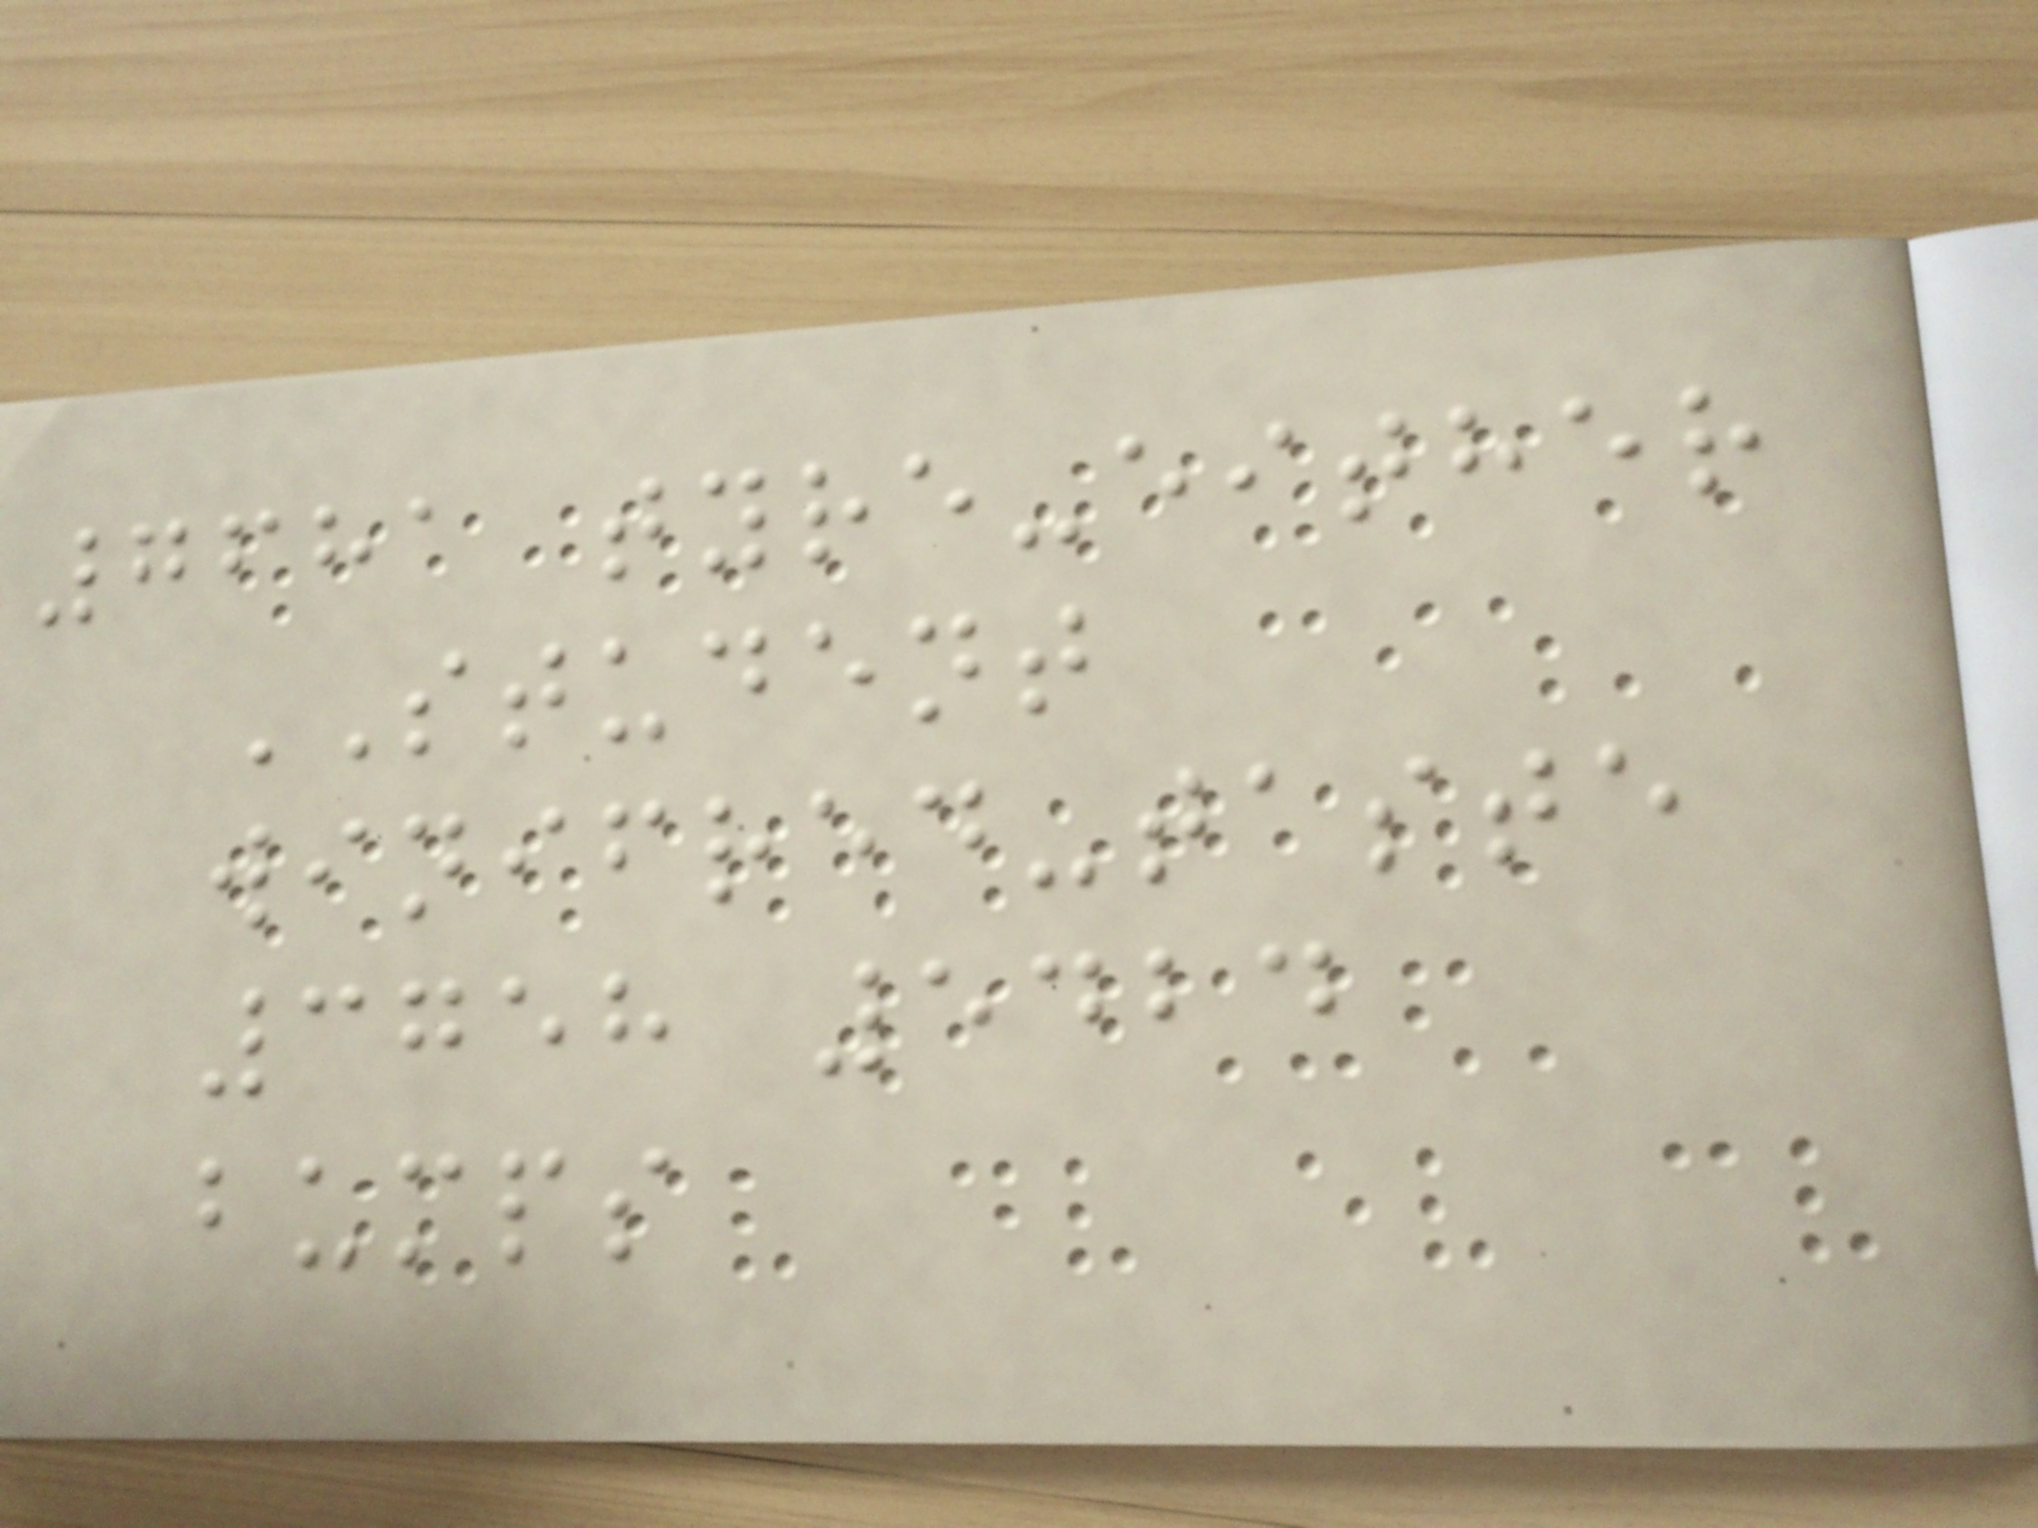7681 tyre-either
STUDENT
winifred-taste
3758 5424
bumps
